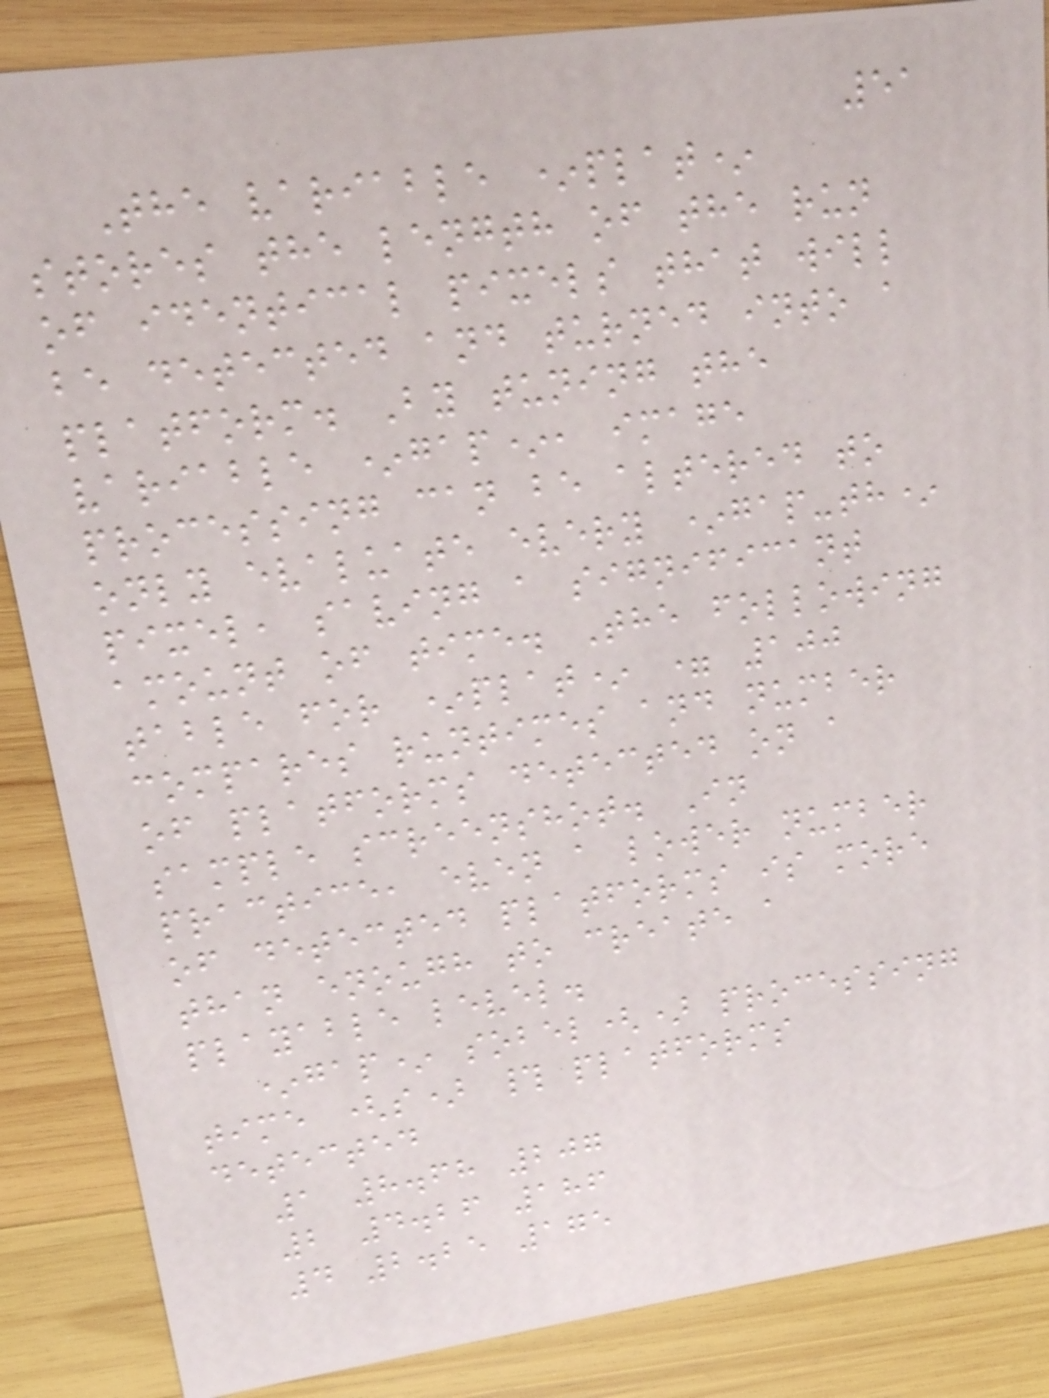51
The variable *plat*
stores the length of the run
of identical pixels that will
be detected and turned into a
platform. By tuning the
variable *gap*, image
processing can be altered to
only evaluate every *gap-th*
pixel, saving a significant
amount of time. The following
table for *plat* = 100
compares runtimes and number
of platforms detected on a
sample screenshot. In
practice, even a lower number
of detected platforms is more
than enough to create a
playable level.
*gap* sobel() processing
time (s) # platforms
detected
1 8.68 207
2 4.26 186
4 2.25 175
